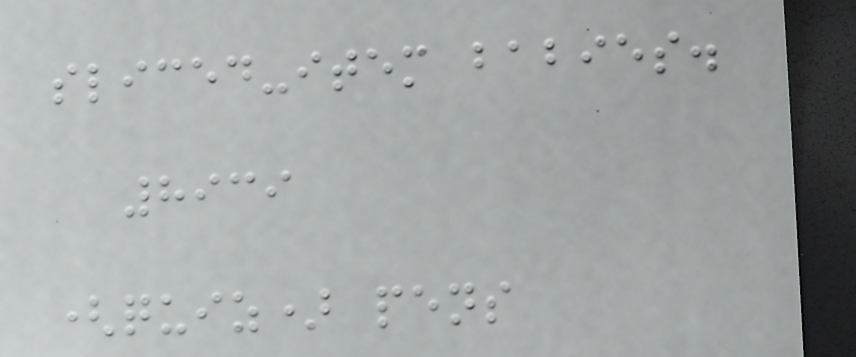sliced-item babies.
8939
(quiz) pens
